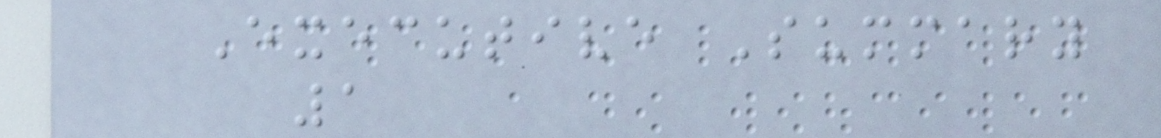Executive Summary
1
